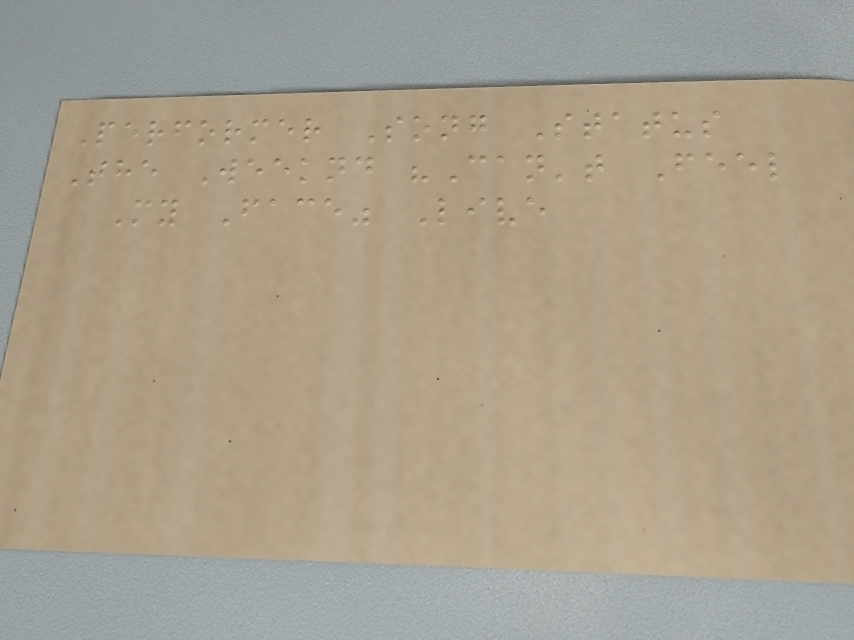Performer Song Status
The Weeknd "Can't Feel
My Face" Live
